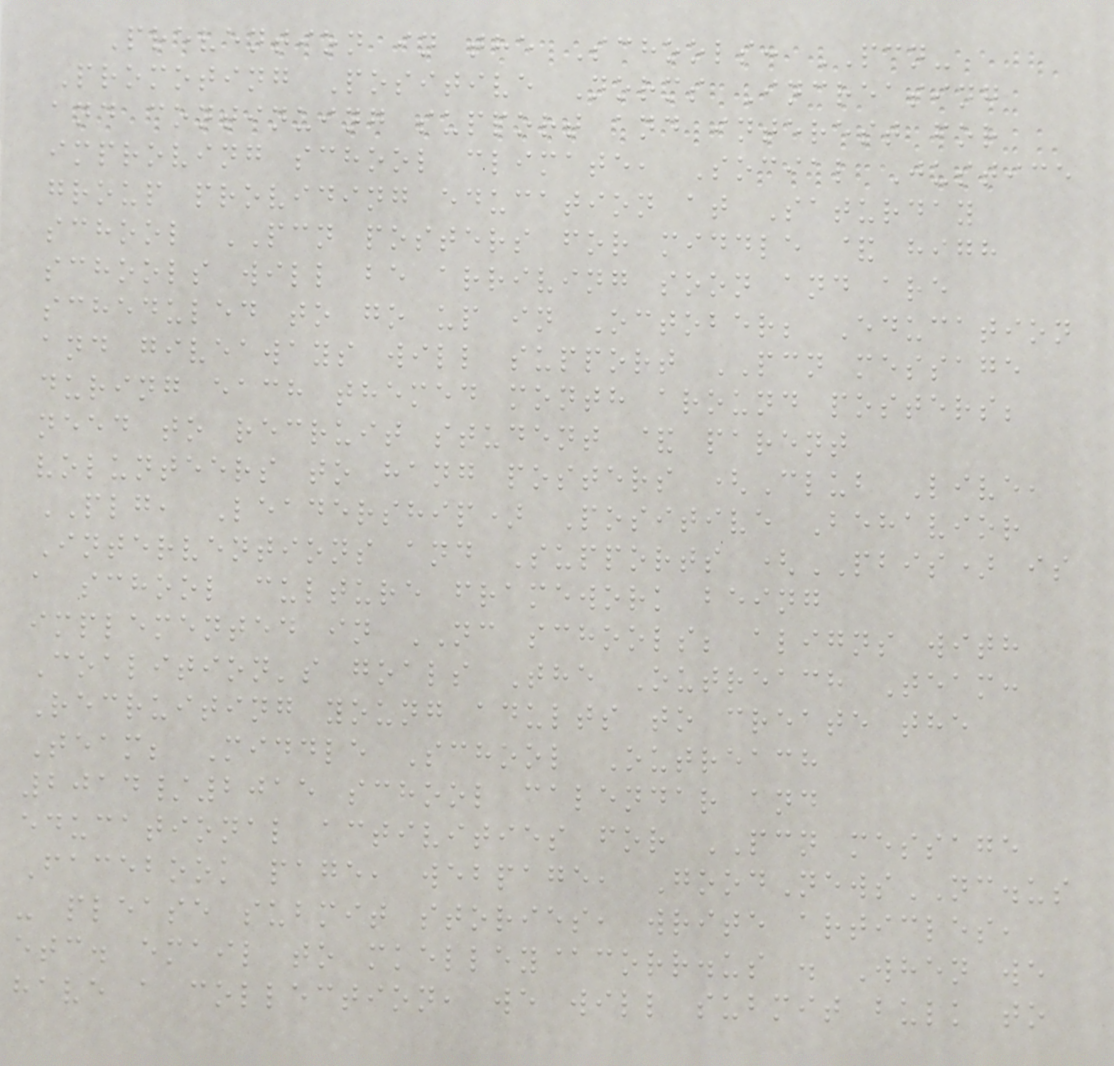Prevention in the Schools: PCN-
Promoting Positive Norms Increasing
and continuing support and interest for
improving school climate, Social Justice
group providing education at Saturday
school PCN posters for middle & high
schools will be arriving soon and are
scheduled to go up in October; Education
and giveaways will support PCN message
during each themed month around posters;
need to recruit student & parent
volunteers to hang posters (Club Live,
PLG, Leadership) Positive Behavior
Interventions and Supports (PBIS) is
a school culture framework being
implemented in NC schools; aligns with
Coalition's goals The Outreach Team:
Recruiting young adults to create the
Team; Middle School Outreach
2014/2015 school calendar and
educational activities for PCN message
Facebook page, webpage, GoodNewsNC.us
- please submit stories, write articles,
etc. email to mkelley@corr.us . When we
have a collection, we will submit bulk to
